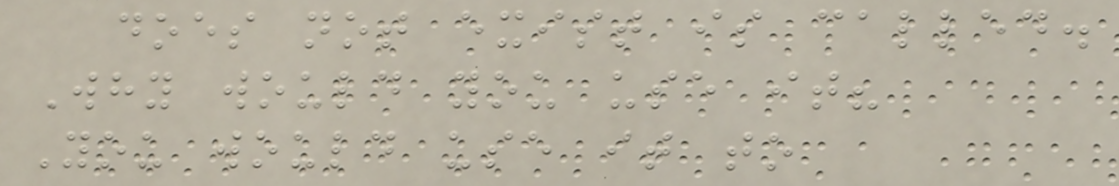does not exist is called.
Why would you use it?
You would use it to
